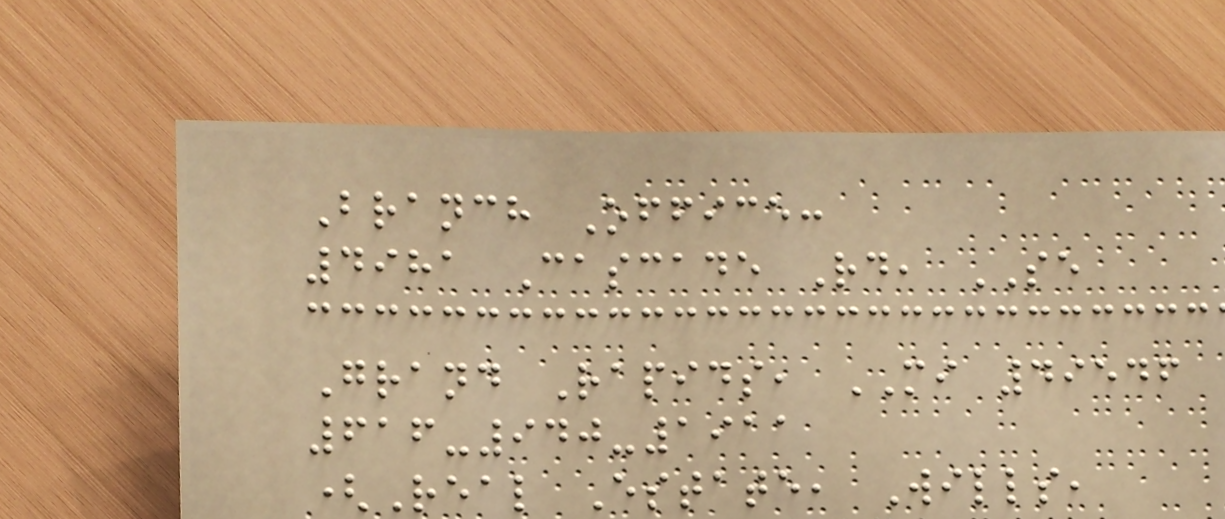Branch Office:
4981 Cascade Rd, SE
Grand Rapids, MI 49546
616-940-1911
(Real Estate, Wills,
